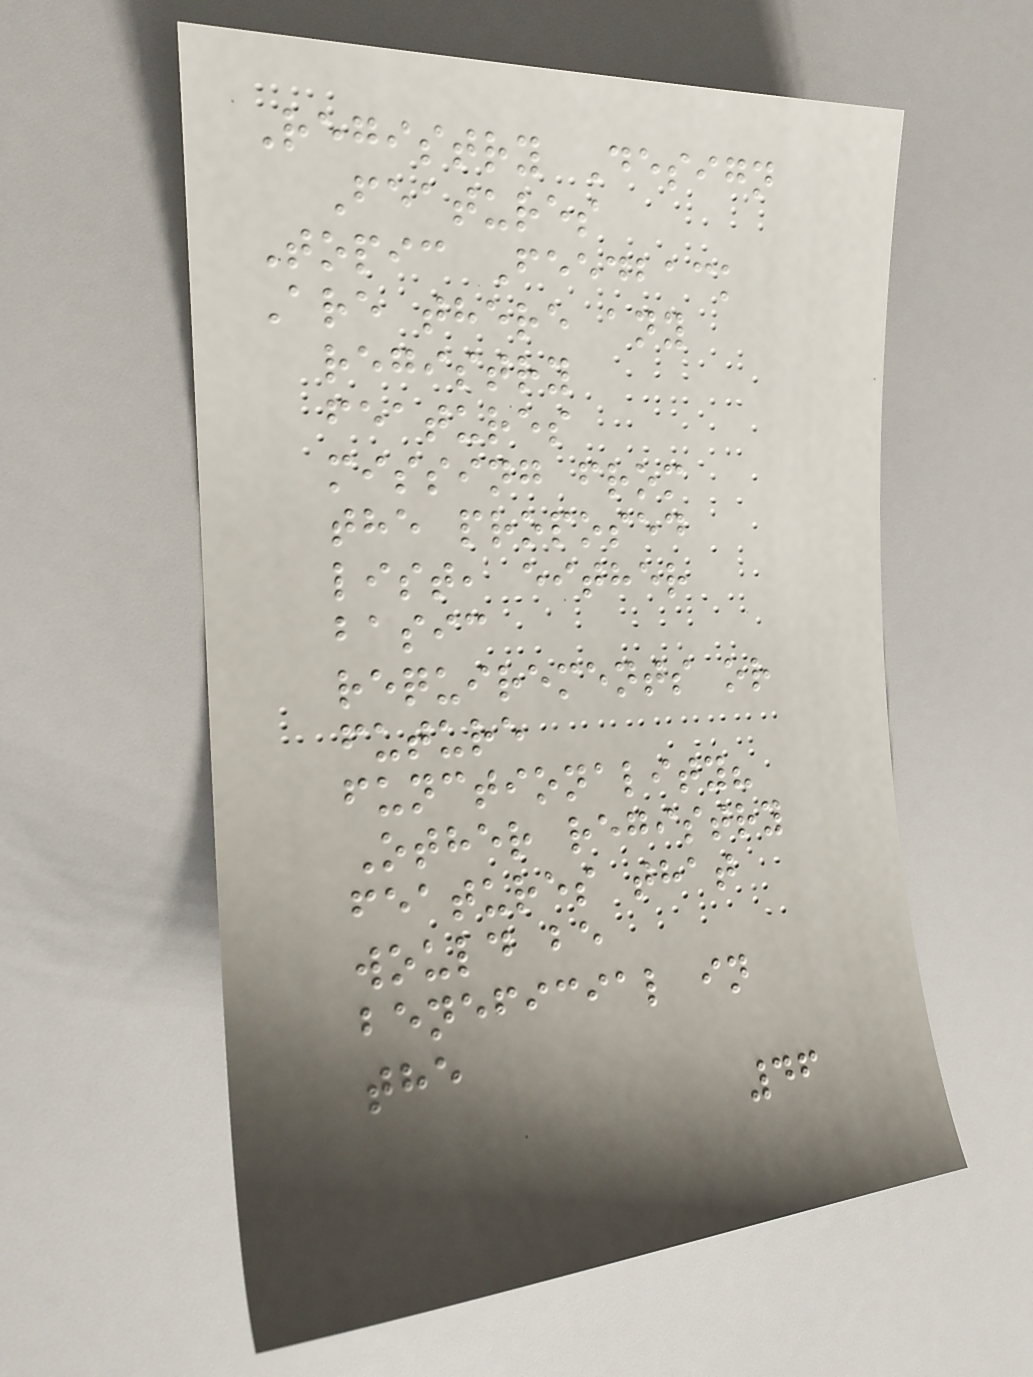Registry Design
Features
Topic Feedback
Are there any
registry
features
missing from
the proposed
list, either
basic
requirements or
future
functionality?
Other registry
features that
would be
beneficial in
the
46
